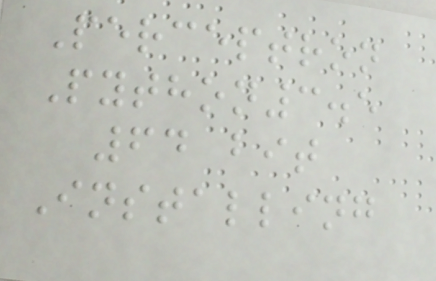Perceptron
Python3.5
64 bit
Installing
